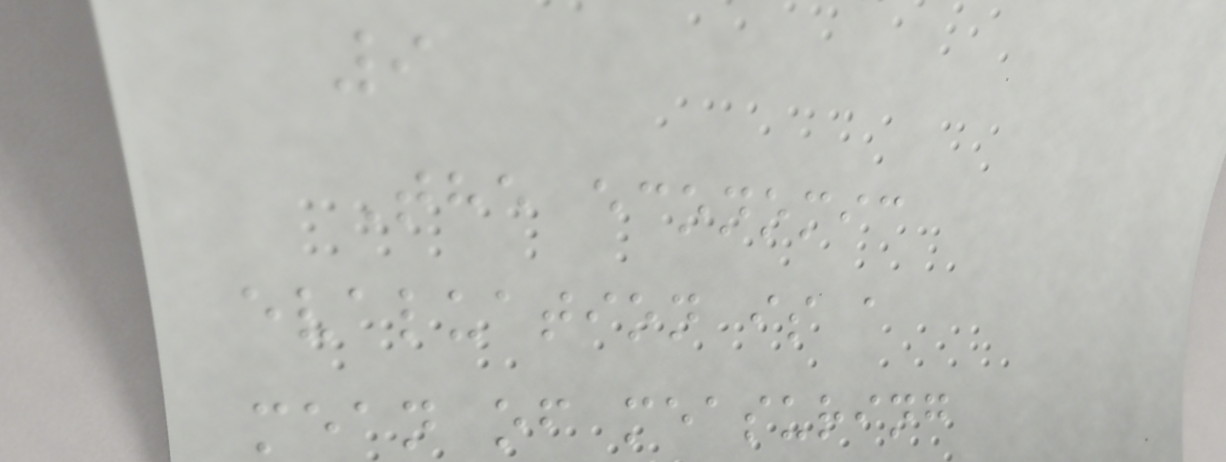9
The economic
evaluation is a
mean of measuring
